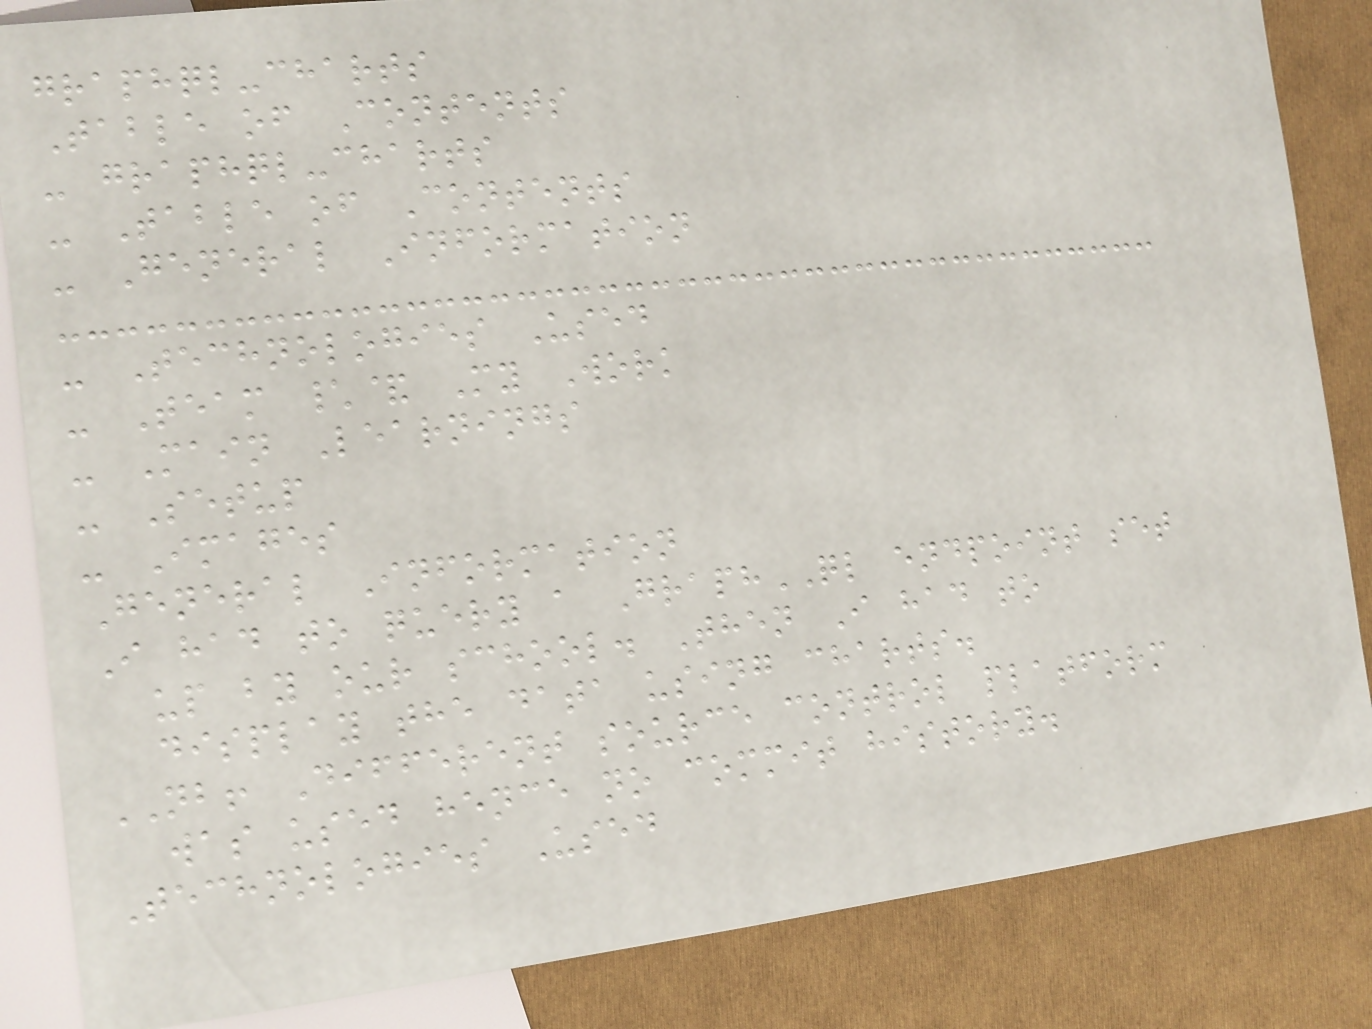graphql-charts
Table of Contents
- graphql-charts
- Table of Contents
- General Information
- Technologies Used
- Team \& My Work
- Main Learnings
- Setup
- Images
General Information
I had to query a GraphQL endpoint set
up by our school. Then I had to
display the data using charts.
NB! Different source control platform
was used hence no commit history.
Technologies Used
